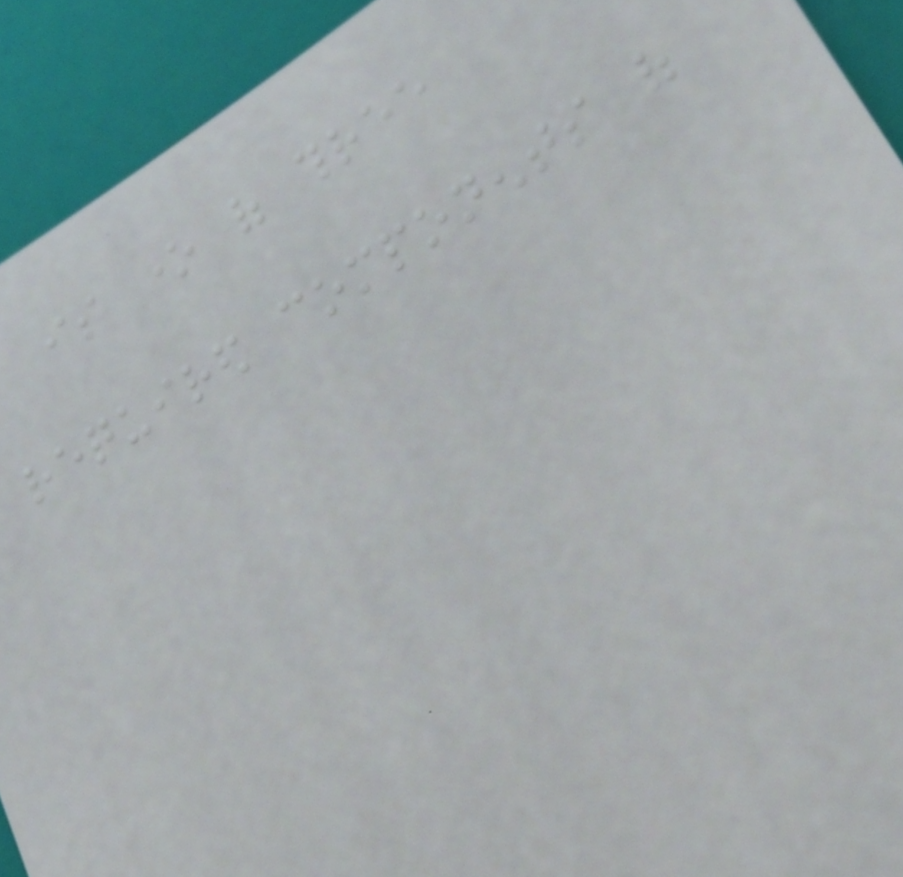is one of three
required components of
